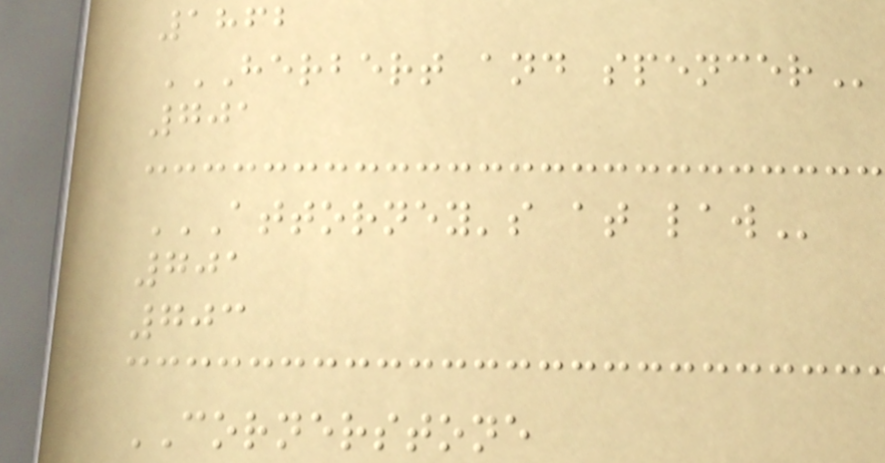1862
HERBERT AND SPENCER
701
ATTORNEY'S AT LAW
701
703
CORNERSTONE
